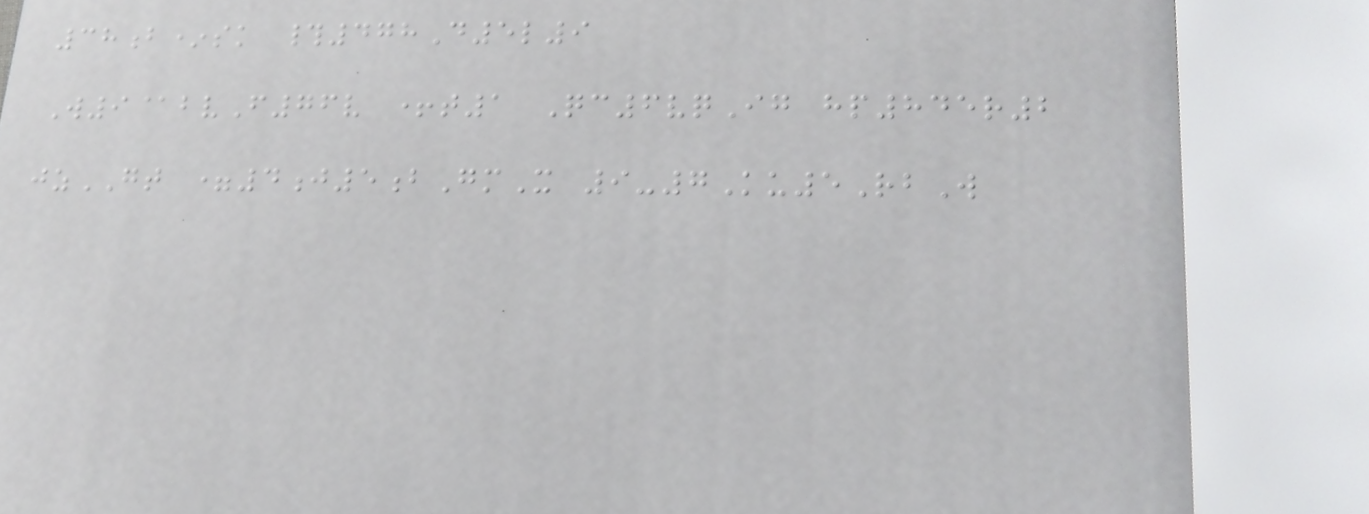38b*sk #478D5l9
W9@bvF76v +t1 Qc6vqIg hp845r2
jzGT =4j5bGmX 9-7Ku5RbW
